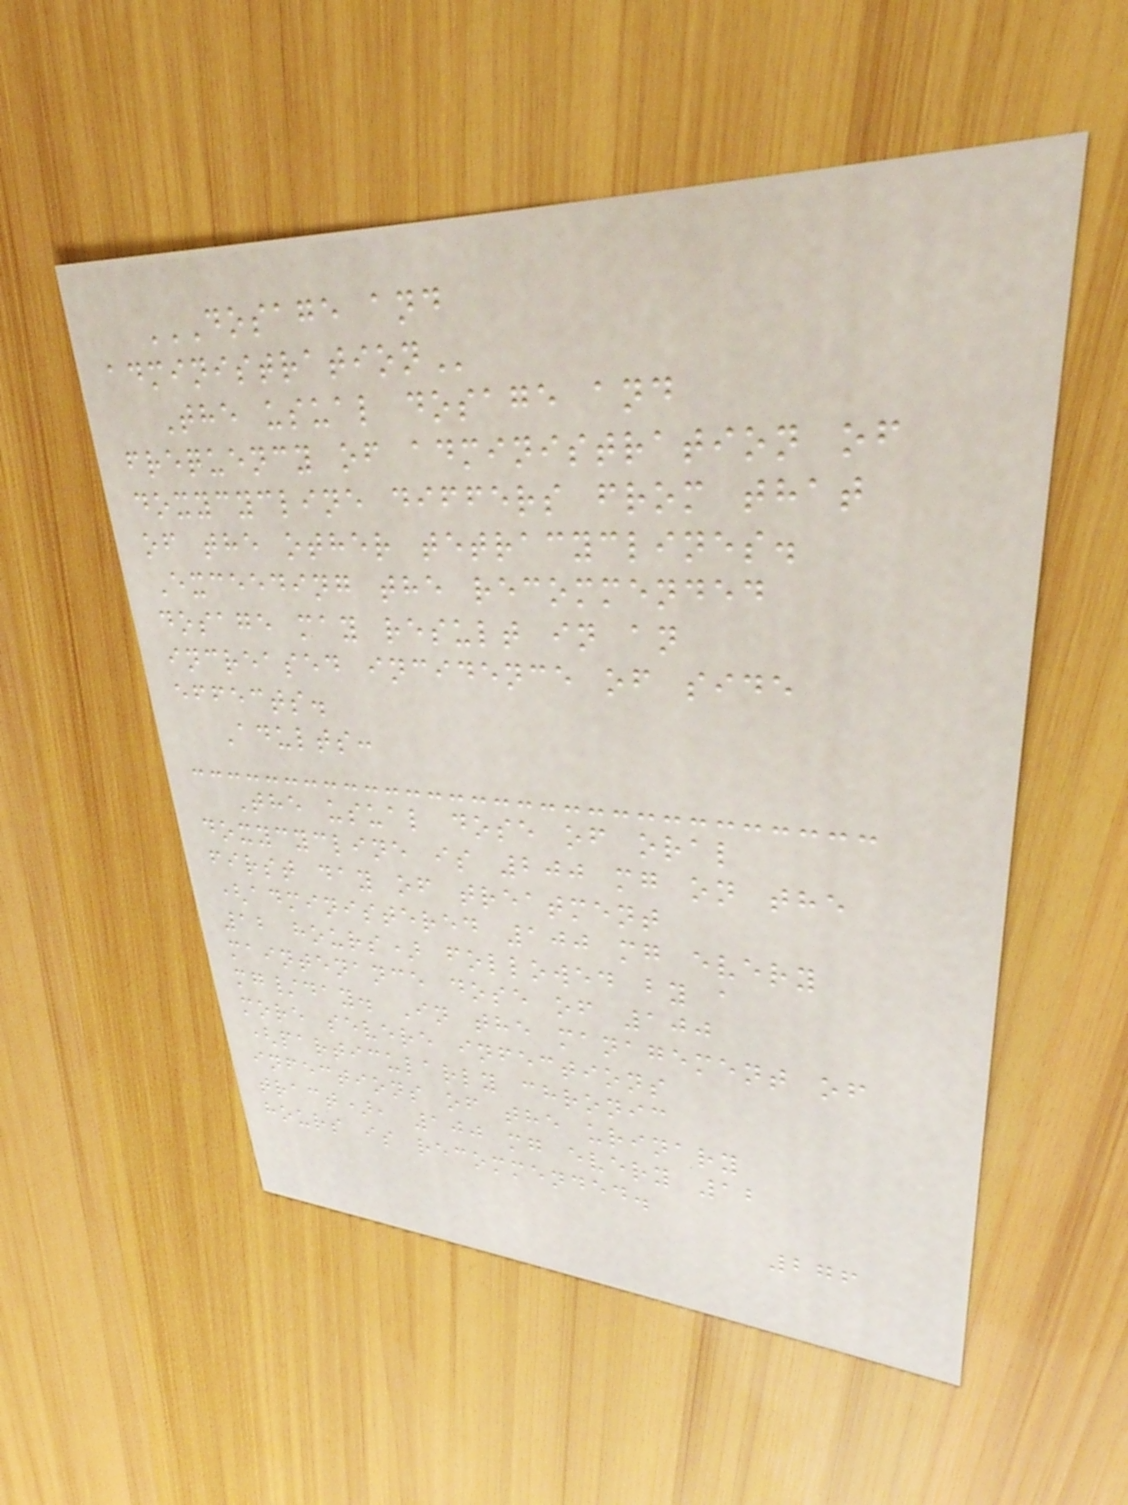DOSAGE AND
ADMINISTRATION
The usual dosage and
frequency of administration of
doxycycline differs from that
of the other tetracyclines.
Exceeding the recommended
dosage may result in an
increased incidence of side
effects.
Adults:
The usual dose of oral
doxycycline is 200 mg on the
first day of treatment
(administered 100 mg every
12 hours) followed by a
maintenance dose of 100
mg/day. In the management of
more severe infections
(particularly chronic
infections of the urinary
tract), 100 mg every 12
hours is recommended.
276
